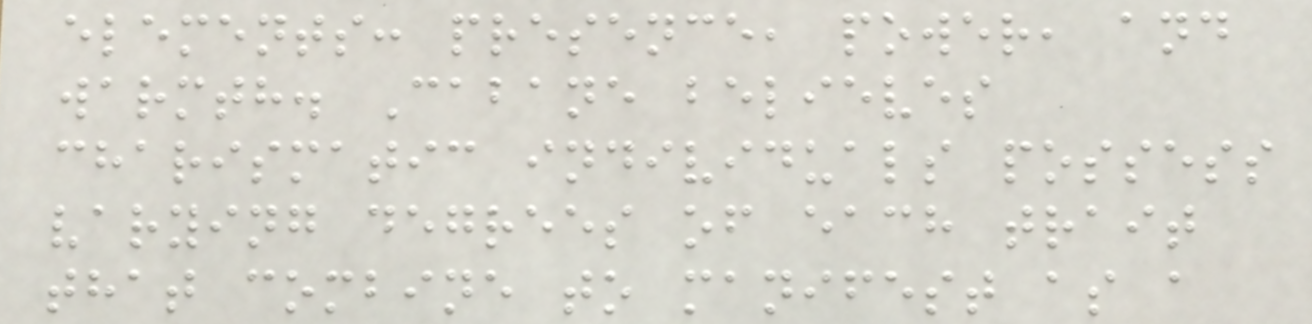elements: presence, power, and
warmth. Cabane believes
charismatic individuals possess
varying degrees of each trait
that combine to manifest as a
